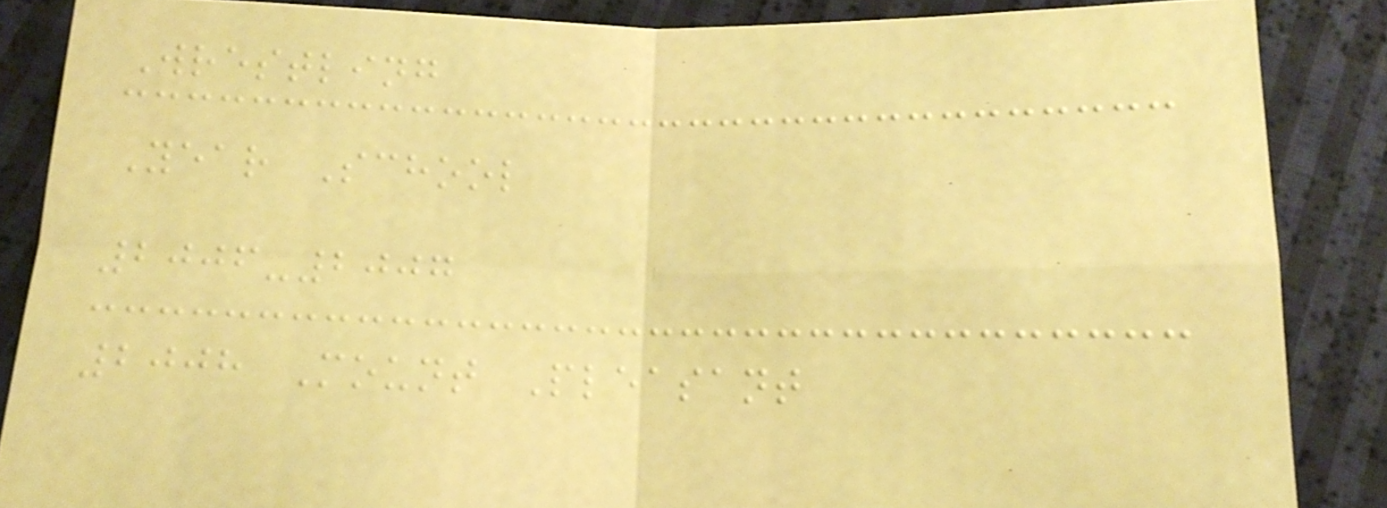Wrestling
Year School
2006-2007
2008 Mount Pleasant
